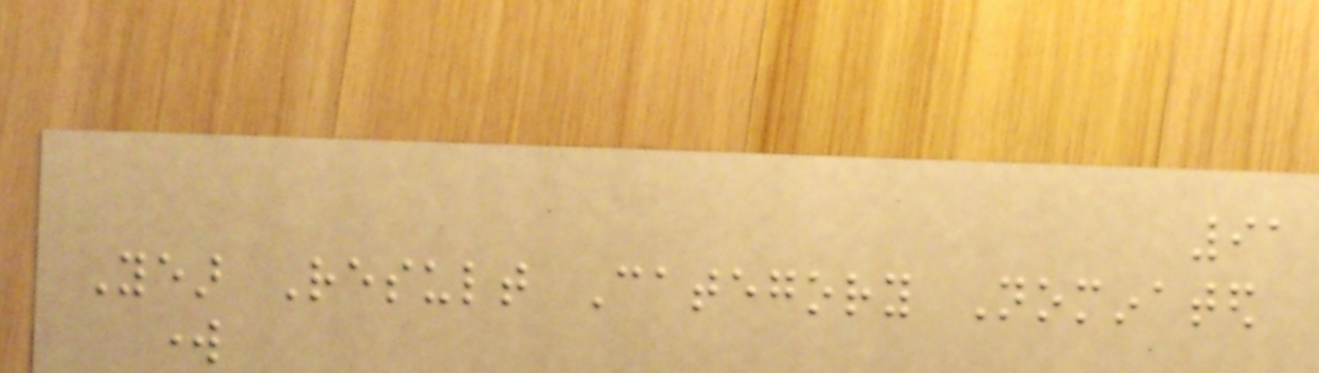91
Year Result Category Nominated
work
